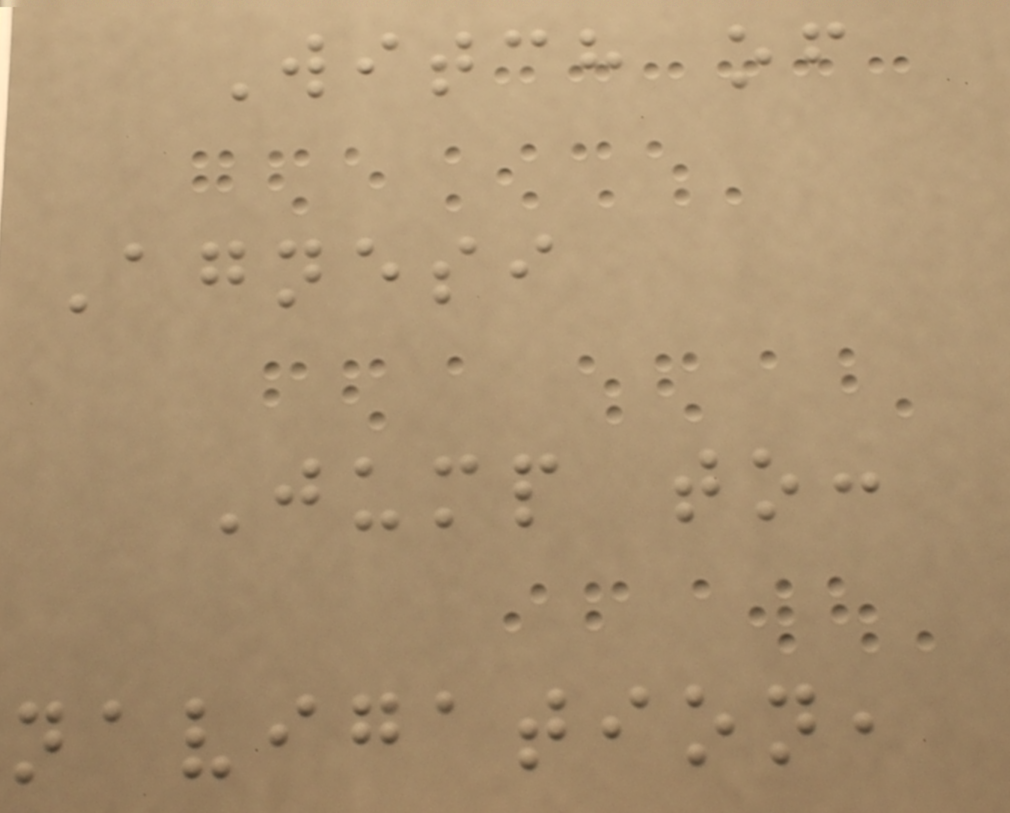Witch of
Agnesi
Jump to:
navigation,
